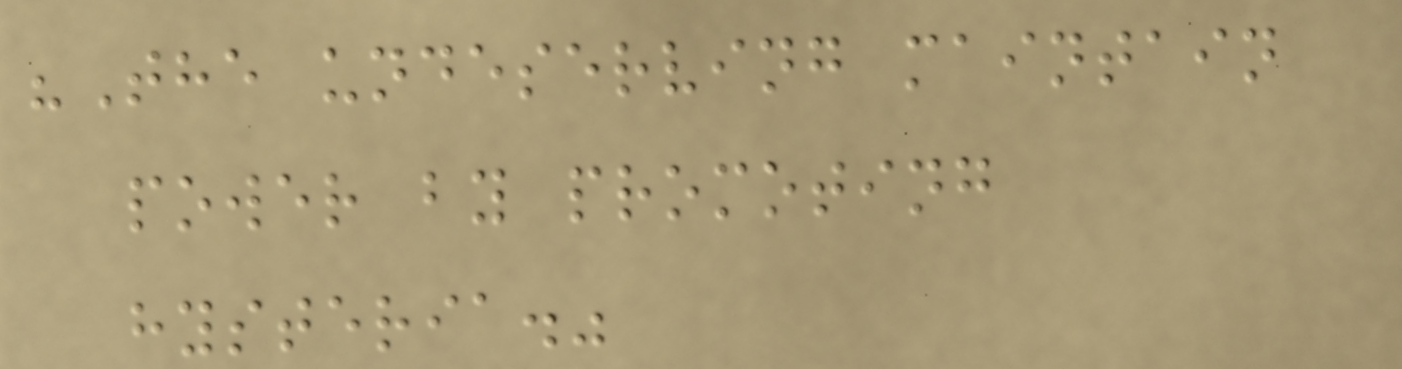"The undeserving maintain
power by promoting
hysteria."
